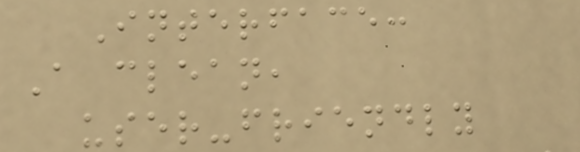Interface:
A clean,
user-friendly
